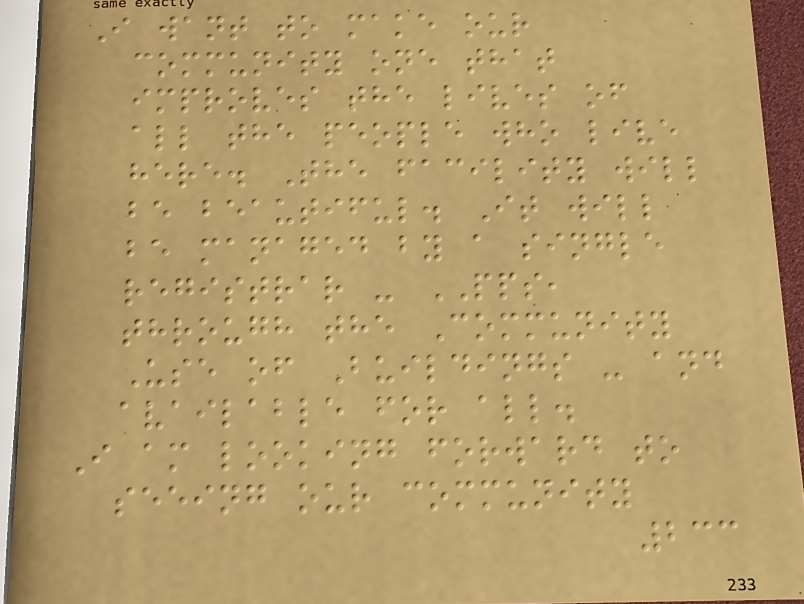I want to make our
community one that
improves the lives of
all the people who live
here. The facility will
be beautiful. It will
be managed by a single
registrar - PPS,
through the Community
Use of Buildings - and
available for all.
I am looking forward to
seeing our community
233
